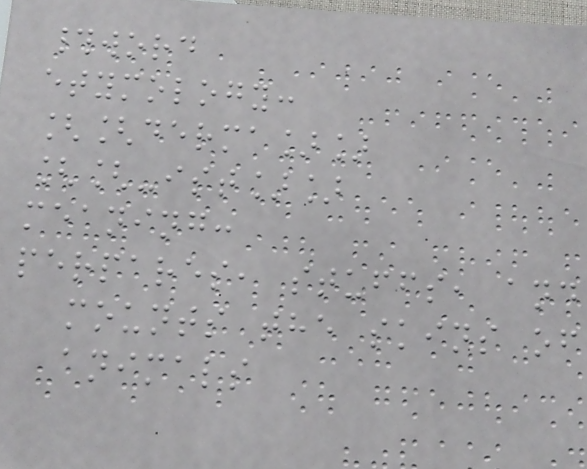#word
etymology:
[[derma]]
[[-ist]]
meaning:
perpares, stuffs, and
mounts the skins of
animals
